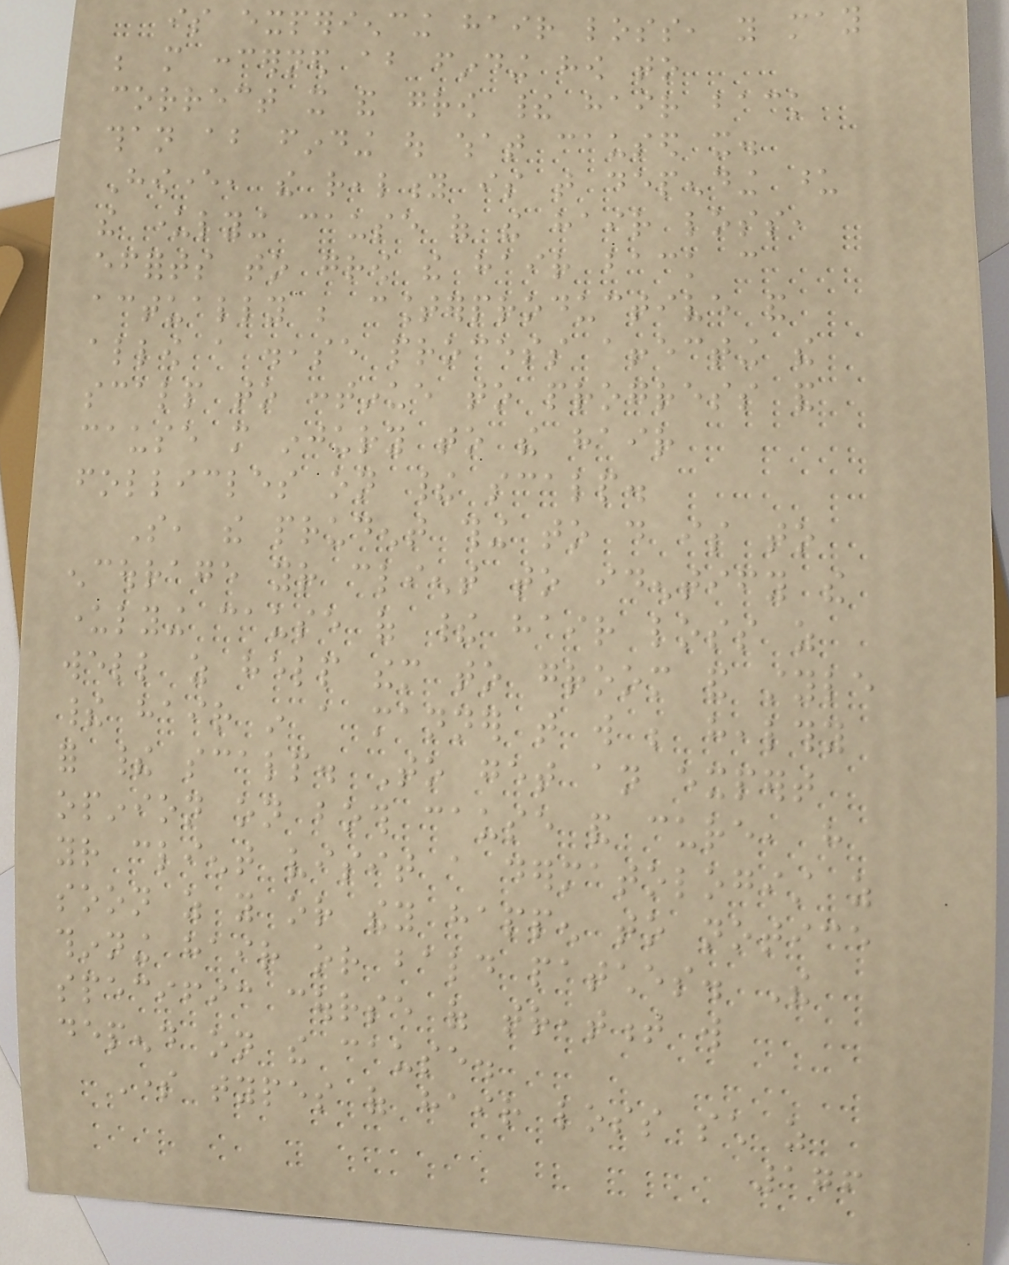is experiencing hair loss, you may
be more concerned about finding how to
correct it and grow their hair back
than about finding out what caused it.
However, the reality is that depending upon
the underlying cause of the hair loss,
efforts to grow the hair back can
actually be counterproductive and
allow a disease process affecting the
scalp to continue to progress and
cause more injury to the hair
follicles on their scalp.
So, the prudent thing to do is to
encourage your client to identify the
underlying cause of their hair loss as
well as help them to groom and style
their hair in a manner that will be healthy
for their scalp. To get an expert
opinion on both cause and cure, have
your client visit a dermatologist as
soon as you or they happen to notice
thinning hair or bald patches. The
specific course of treatment will
depend on the cause.
Some types of hair loss such as
176
